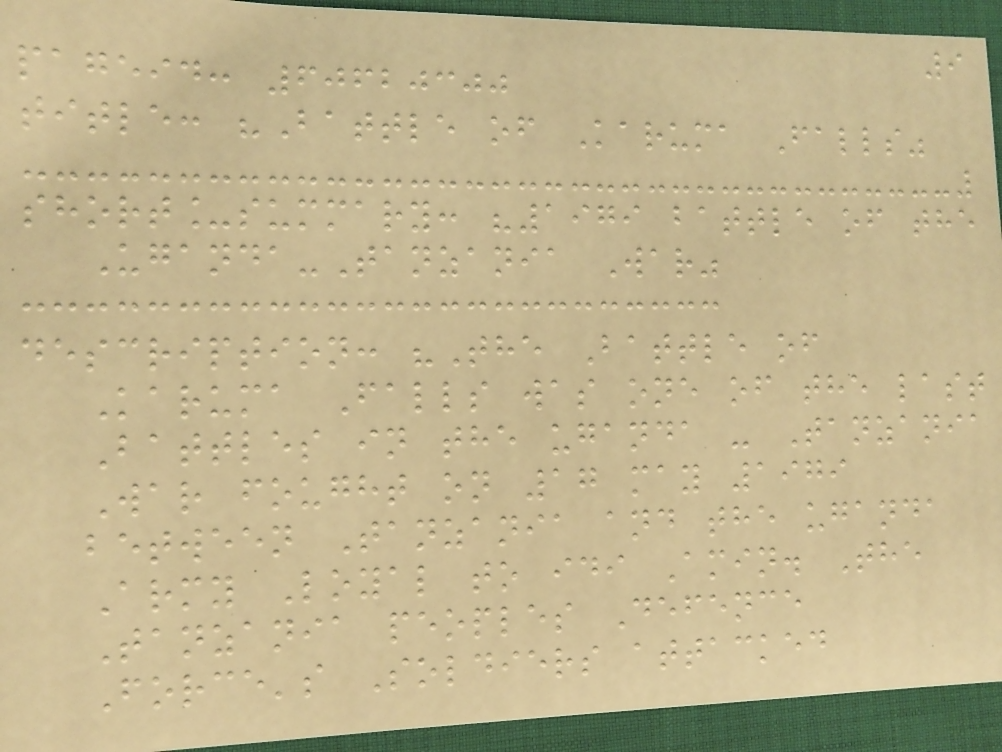9
pageid: 60620300
title: "Battle of Karuma Falls"
short_summary: "1979 battle of the
Uganda-Tanzania War"
description: "The Battle of
Karuma Falls was one of the last
Battles in the uganda - Tanzania
War fought on 17 may 1979
between Tanzania and the uganda
Army Loyal to idi Amin. The
Tanzania peoples Defence
Force's Soldiers attacked
